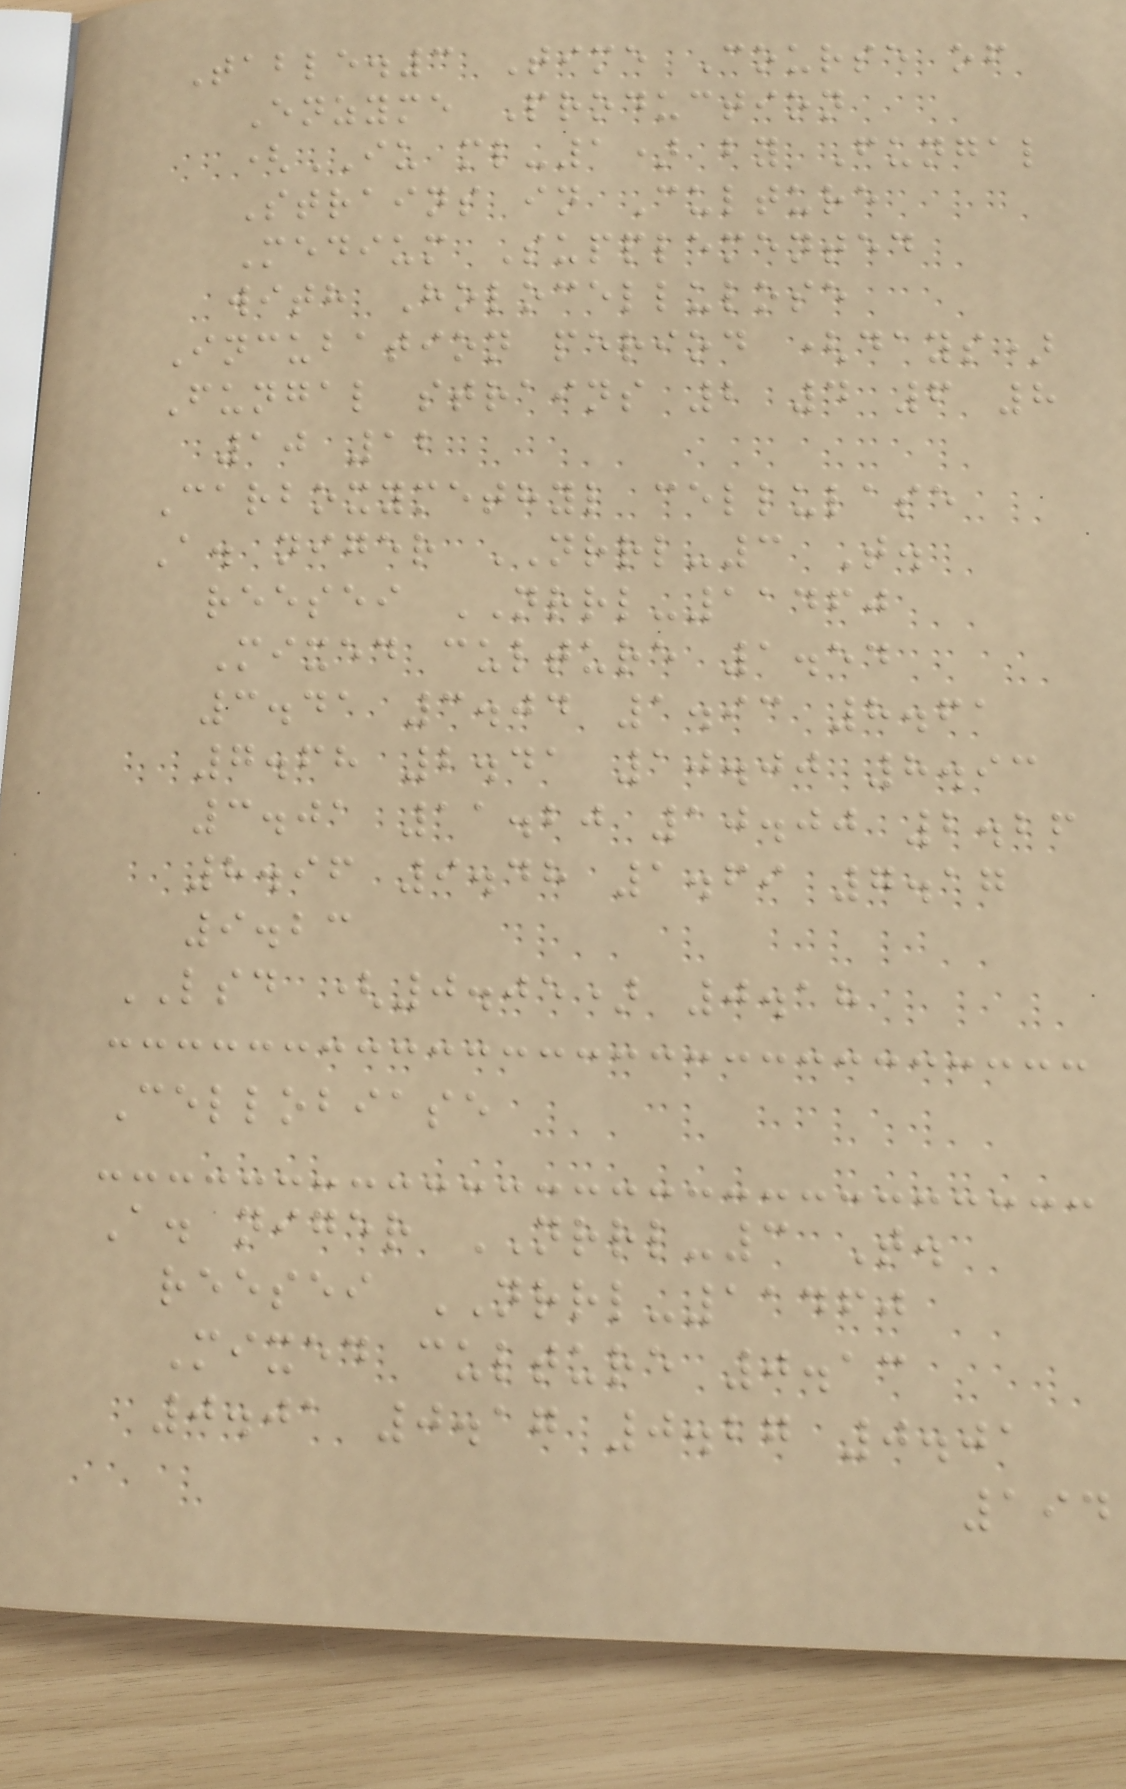Table.3 Time Course of
Enzyme Production
(IU ml-1) by Fungal
Strains in Culture
Medium Supplemented
with Holocellulose
Incubation period (days)
Fungal strains 2 4 6 8
10 12
Carboxymethyl cellulase
A. niger NRRL-3 T.
reesei NRRL-11460
Mixed culture 1.54
3.41 3.04 1.93 8.61
7.68 2.41 10.00 8.93
3.01 11.20 10.00 2.26
8.96 9.48 1.69 7.17
9.23
LSD (0.05) 0.18
Cellobiase
A. niger NRRL-3 T.
reesei NRRL-11460
Mixed culture 0.13
0.01 0.17 0.27 0.01
194
